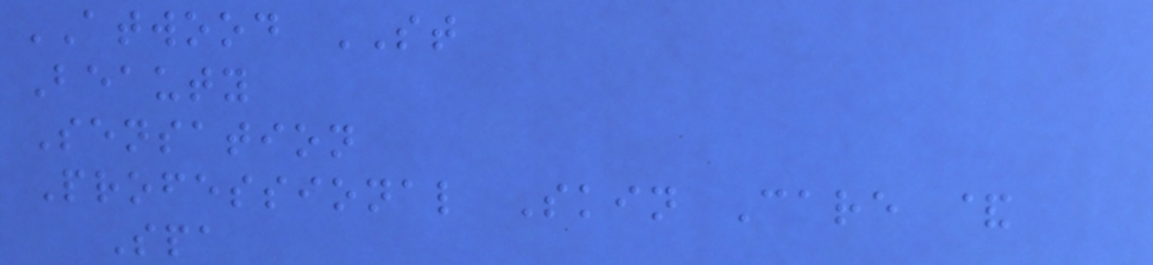ATWOOD ST
Beauty
Sensation
Professional Skin Care &
Spa
